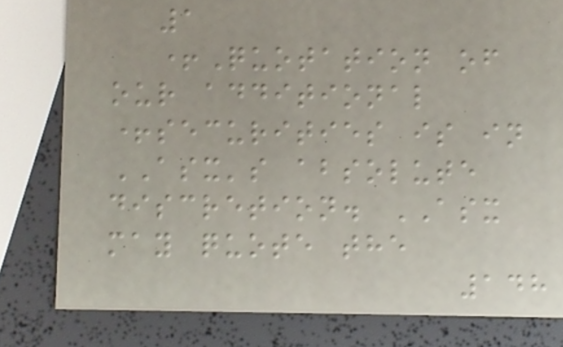1
+Quotation of
our additional
+securities is in
ASX's absolute
discretion. ASX
may quote the
148
